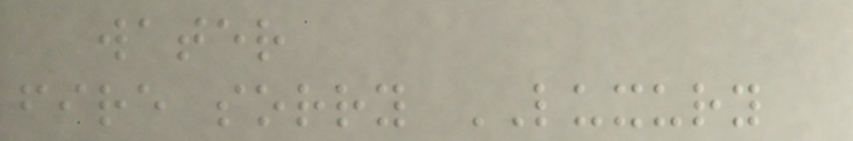water
fire sorry LUXURY
